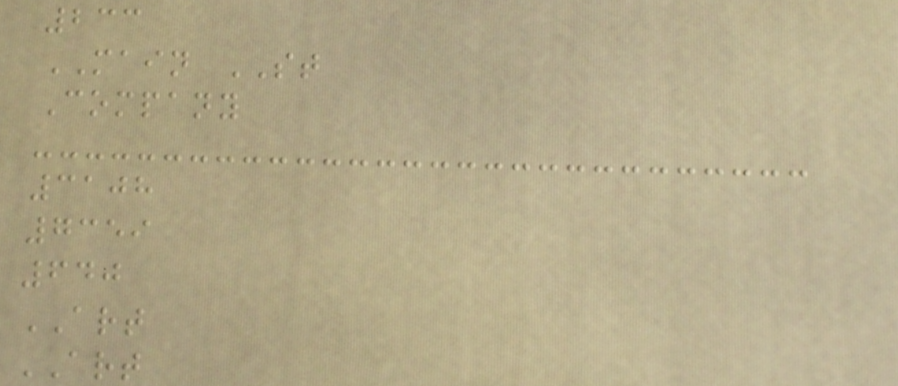233
MAIN ST
Company
3108
7359
640
ART
ART
